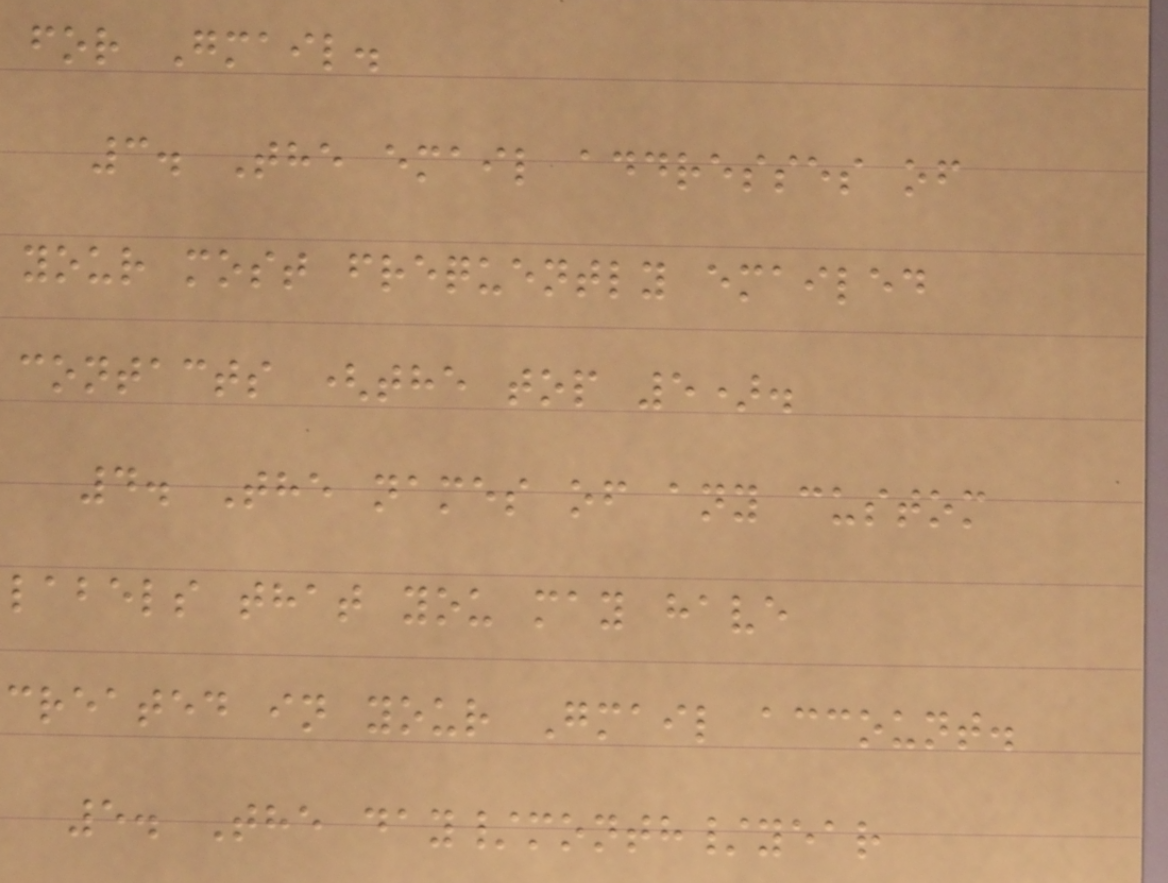for Gmail.
3. The email addresses of
your most frequently emailed
contacts (the top 5).
4. The names of any custom
labels that you may have
created in your Gmail account.
5. The day/month/year
